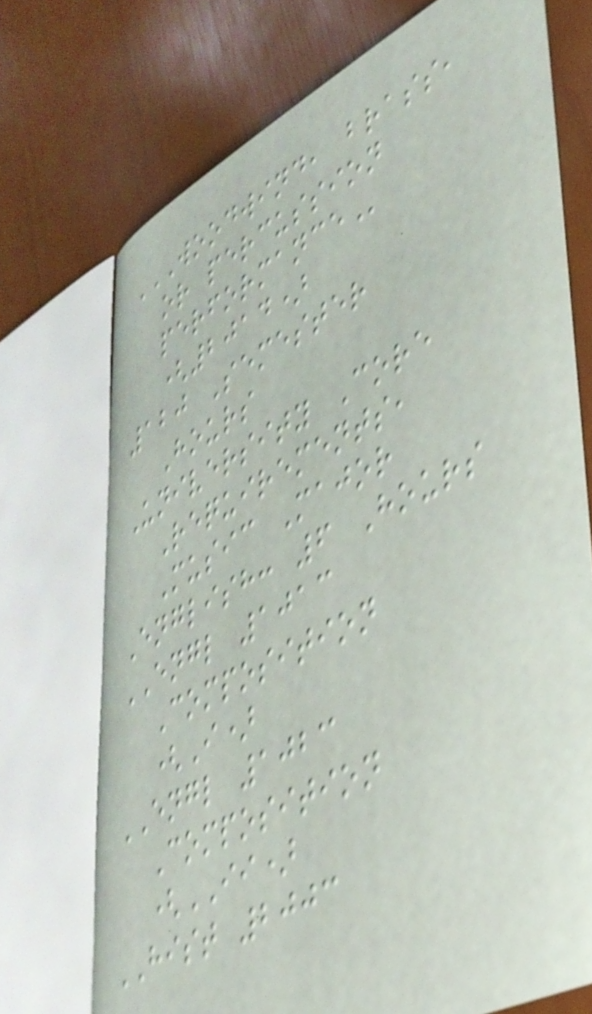WOODWIND, BRASS,
OR PERCUSSION
PERFORMANCE
(2014)
120 Semester
Hours
University Core
Requirements,
Music Major
English: 6 Hours
ENGL 1013
Composition
(I)
ENGL 1023
Composition
(II)
HIST 2003
